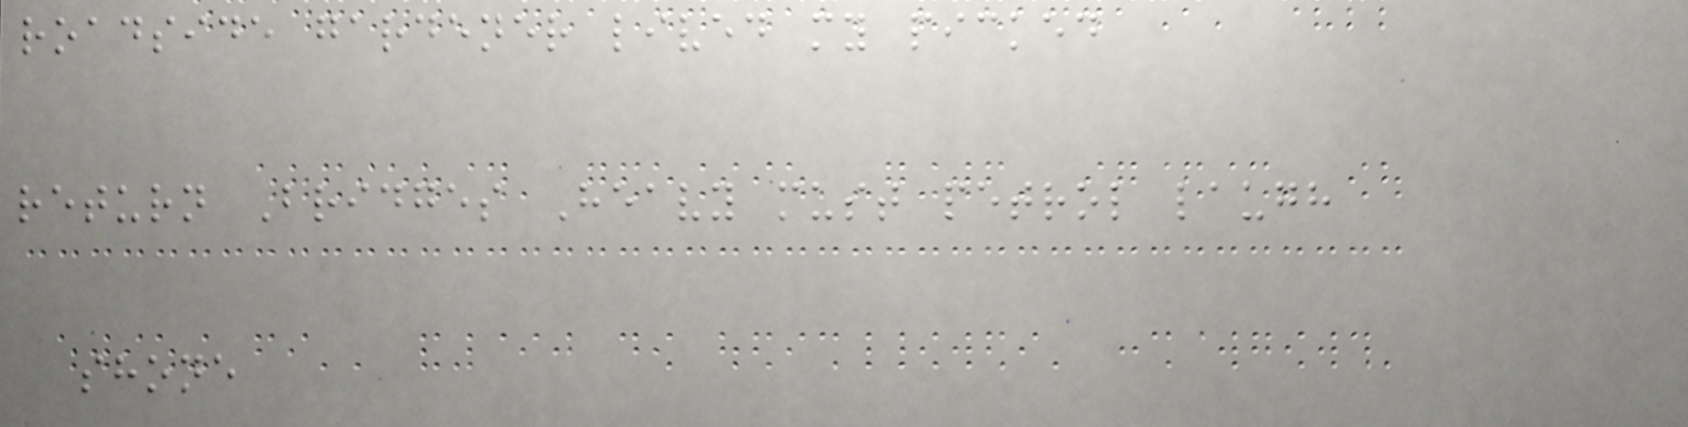roadside gardener lived my picked
return Bridges Heavy must petrol laugh
shone
